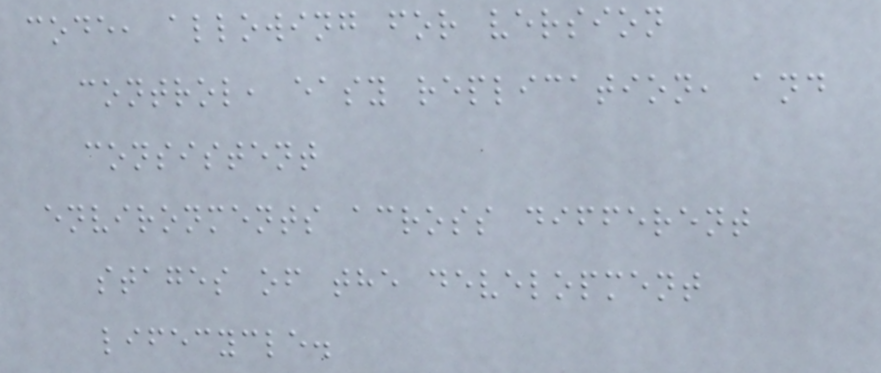code, allowing for version
control, easy replication, and
consistent
environments across different
stages of the development
lifecycle.
